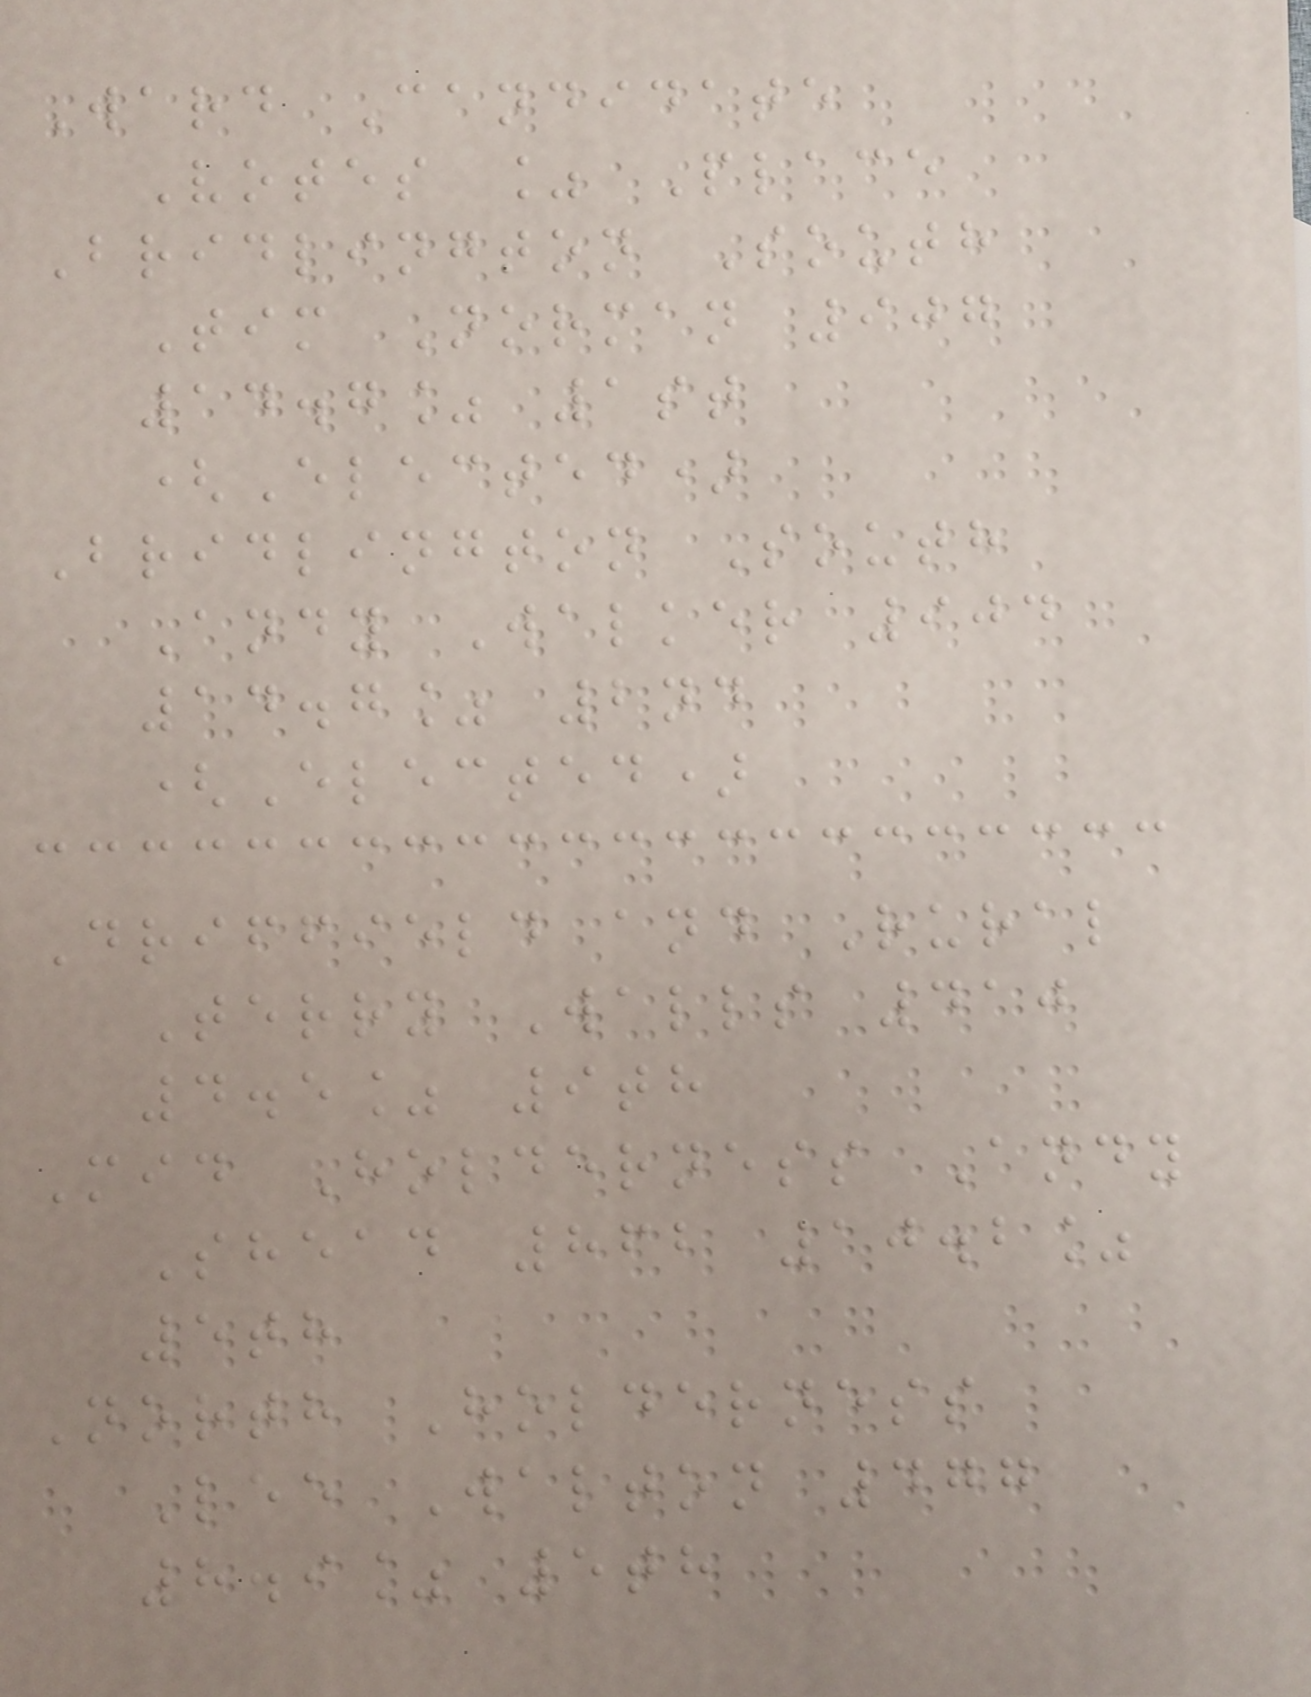Ward Candidate
Votes % Place
Bridlington South
Tim Norman 907
14.7% 1st
(Elected)
Bridlington South
Andy Walker 904
14.7% 2nd
(Elected)
Driffield and Rural
Terry Walls 410
4.5% 9th
Mid Holderness Andy
Shead 862 10.2%
5th
North Holderness
Lee Walton 477
8.9% 5th
